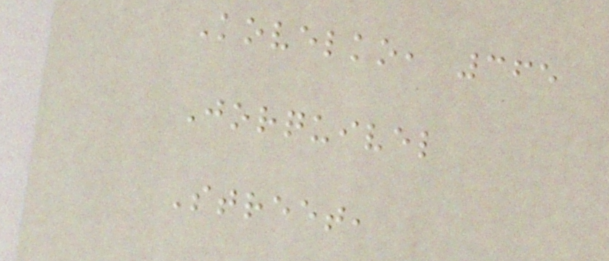Kovelko, 365
Jorquivel
Street,
